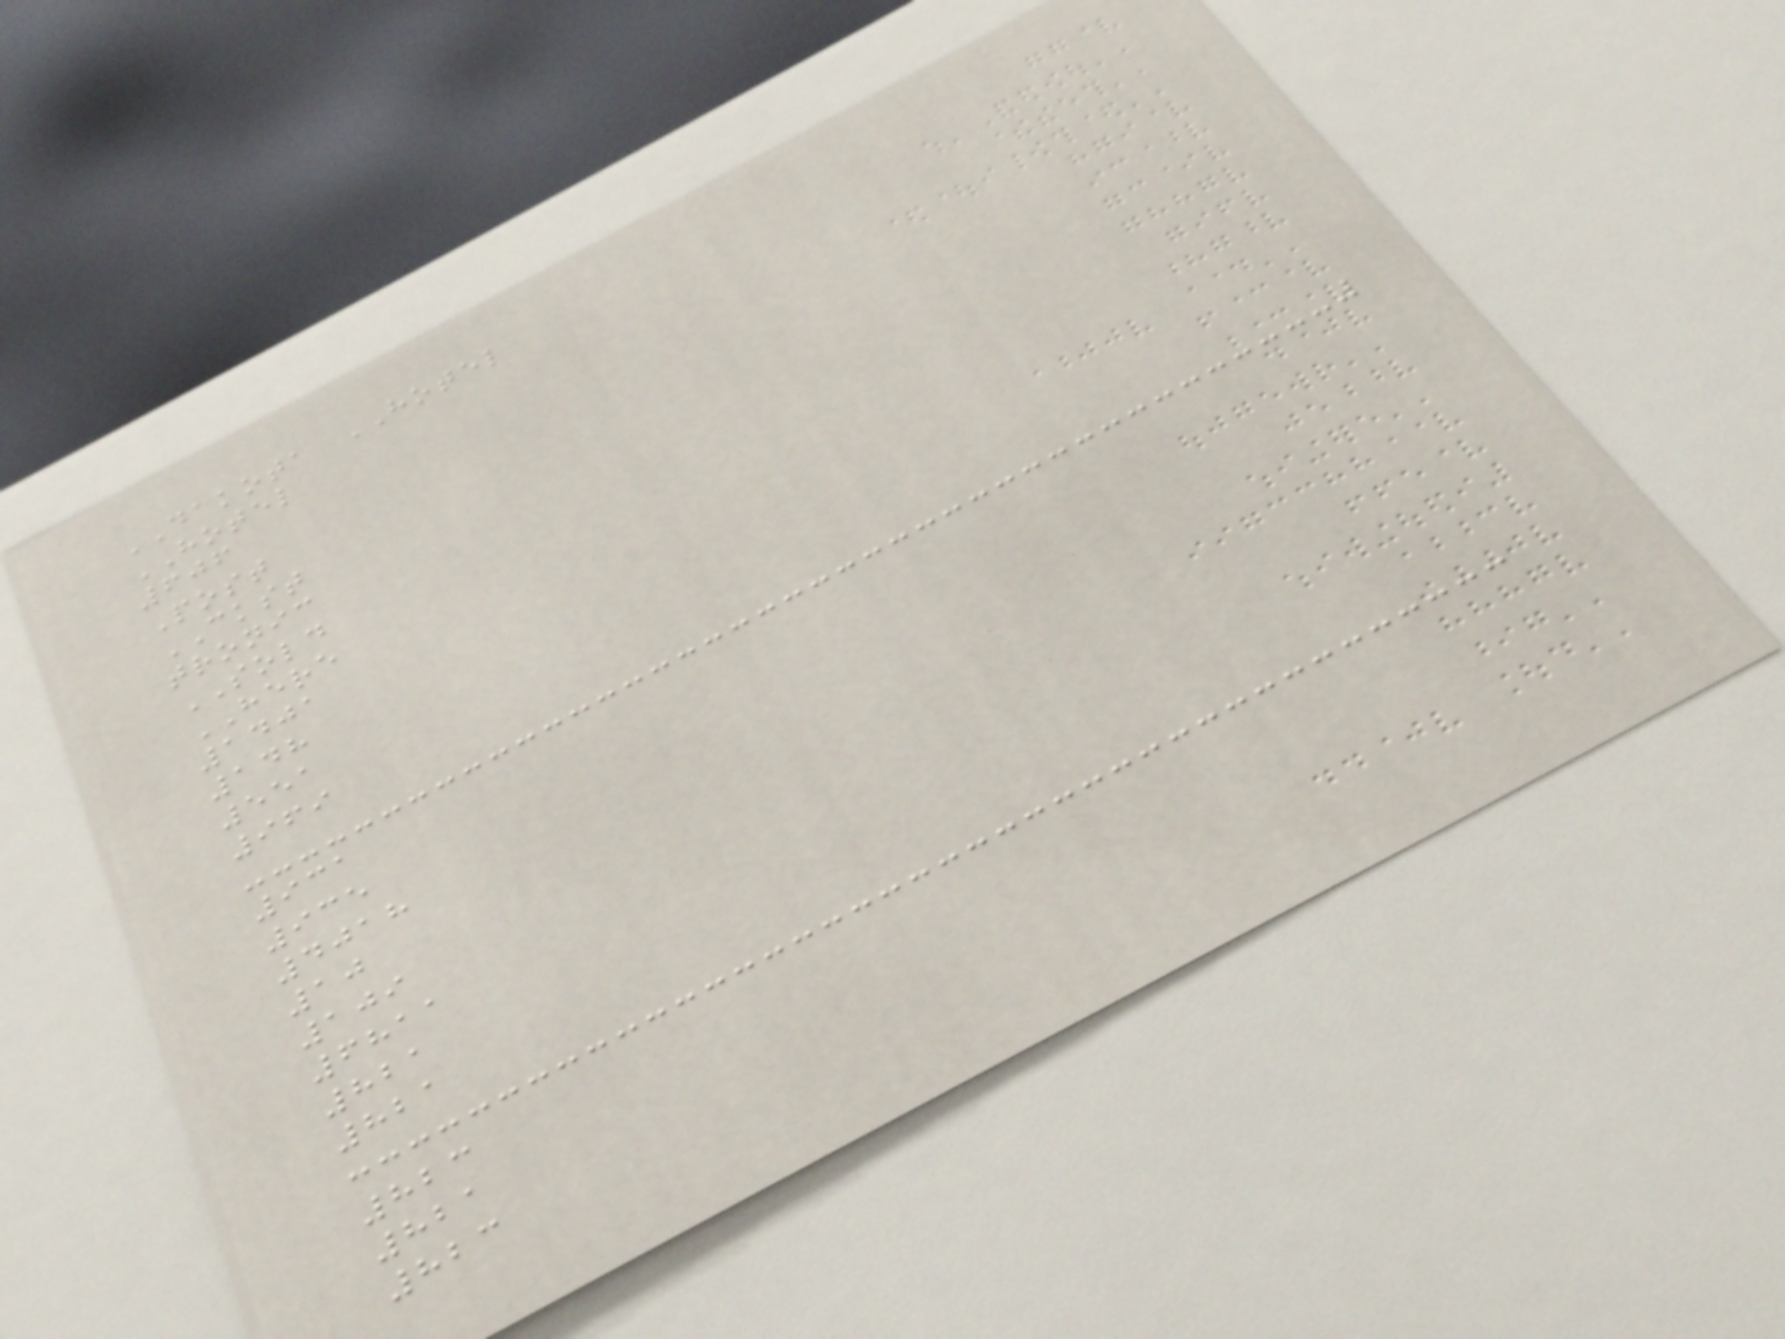DAKOTA HOTEL
HOTEL
606
Post
CKST
tronic
SOLD
HERE
1401
148
551
969
931
935
4018
10
109
6811
821
821
823
821
823
